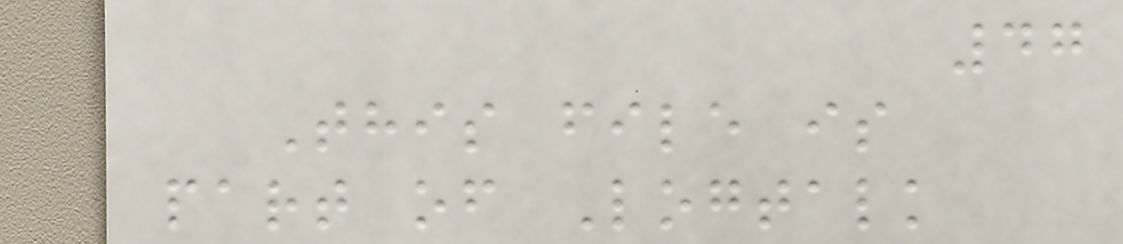47
This file is
part of Logtalk
